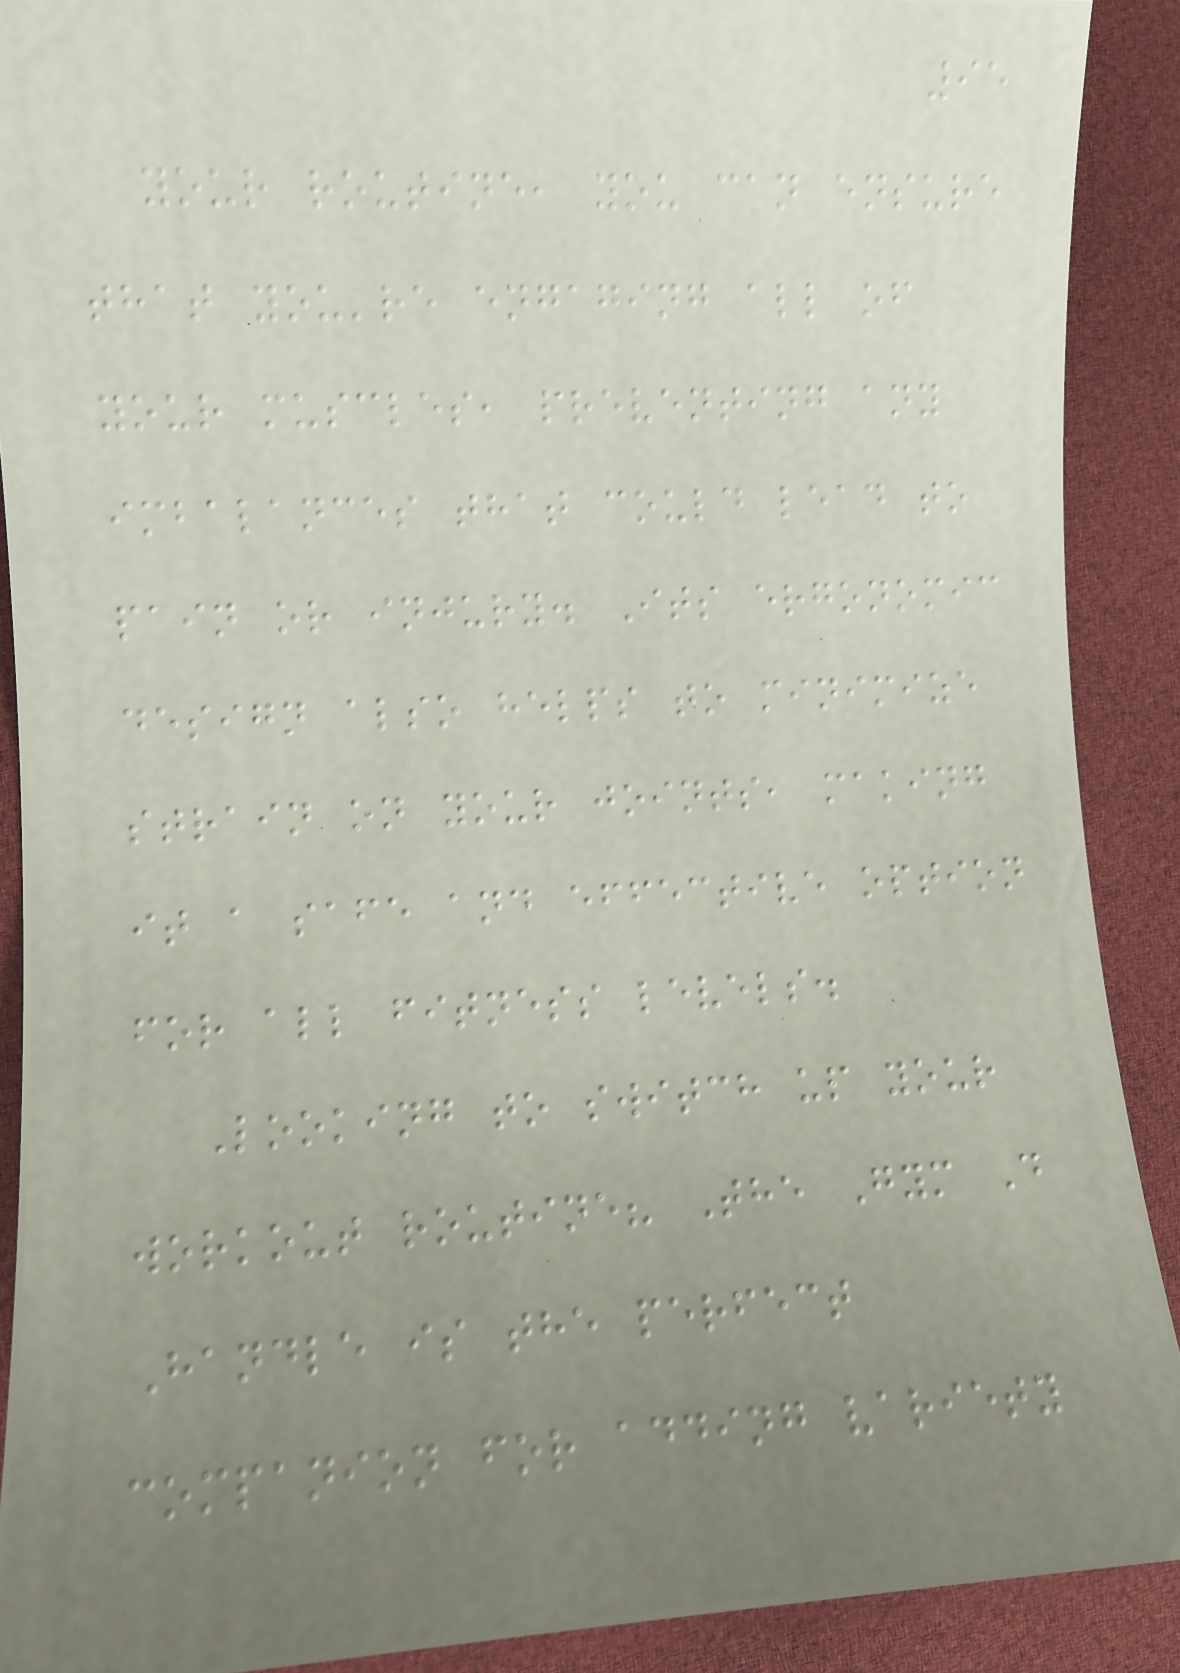95
your routine, you can ensure
that you're engaging all of
your muscles, preventing any
imbalances that could lead to
pain or injury. Its ergonomic
design also helps to minimize
strain on your joints, making
it a safe and effective option
for all fitness levels.
Looking to switch up your
workout routine? The Gym D
Handle is the perfect
companion for adding variety
